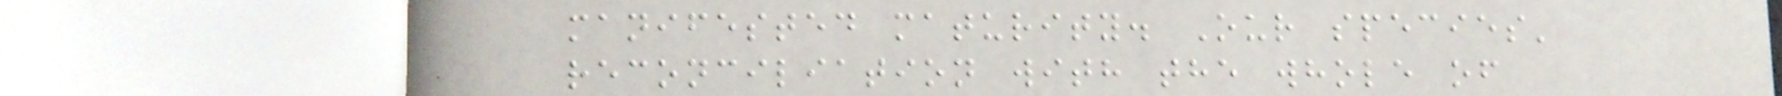manifested maturity. Our species'
reconciliation with the whole of
